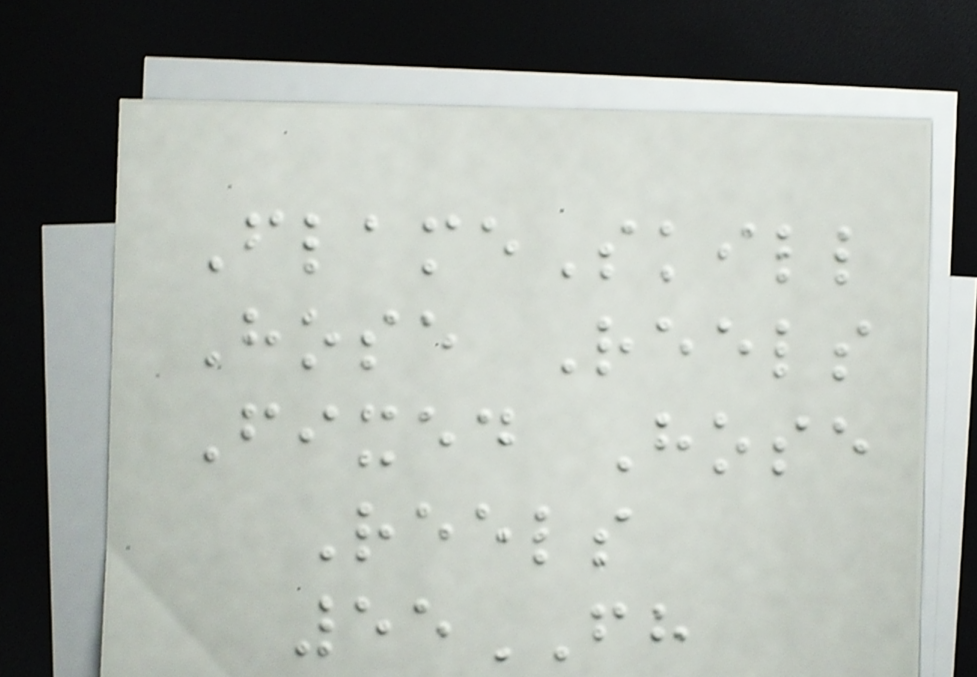FlameSkill
Hose Reels
Fixed Hose
Reels
55FH
